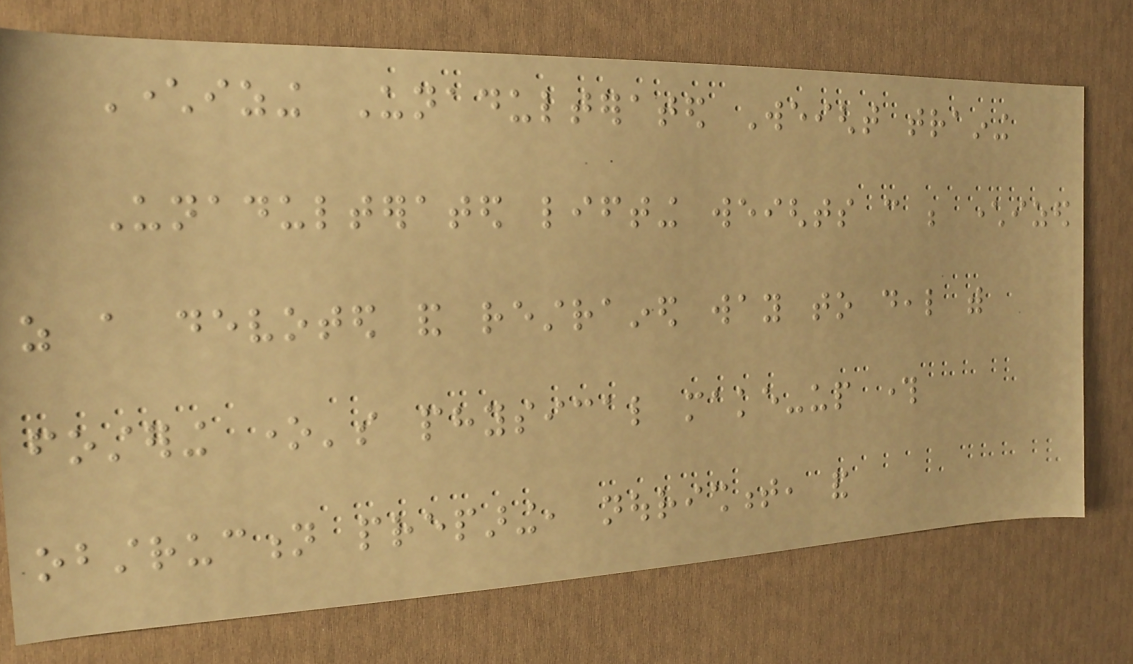Characterizing Unadulterated Weight training
Unadulterated lifting weights can be characterized
as a devoted and restrained way to deal with
fostering one's physical make-up through
obstruction preparing, nourishment, and
